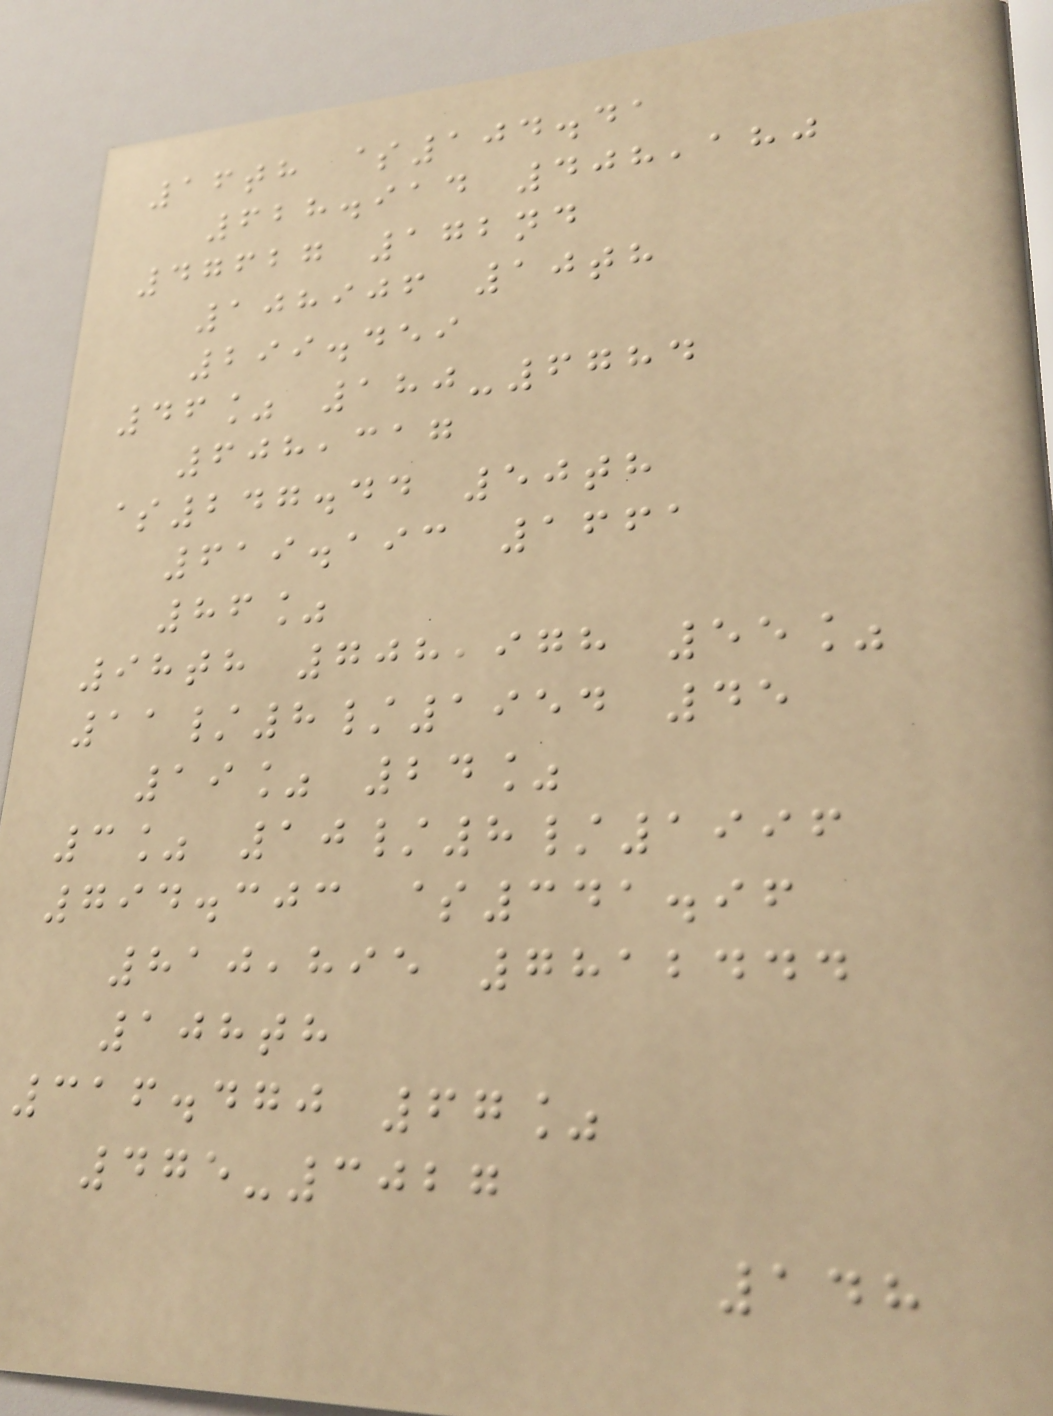16th $104.41
628.914 408,180
47627 172nd
108906 10th
299.459
46% 180-6784
608,317
$247.44 50th
619.193 1661
86%
98th 708,978 55%
11/8/1954 45
19% 24%
3% 10/8/1996
794.303 $341.96
810,895 7812444
108th
316.470 67%
475-3027
148
